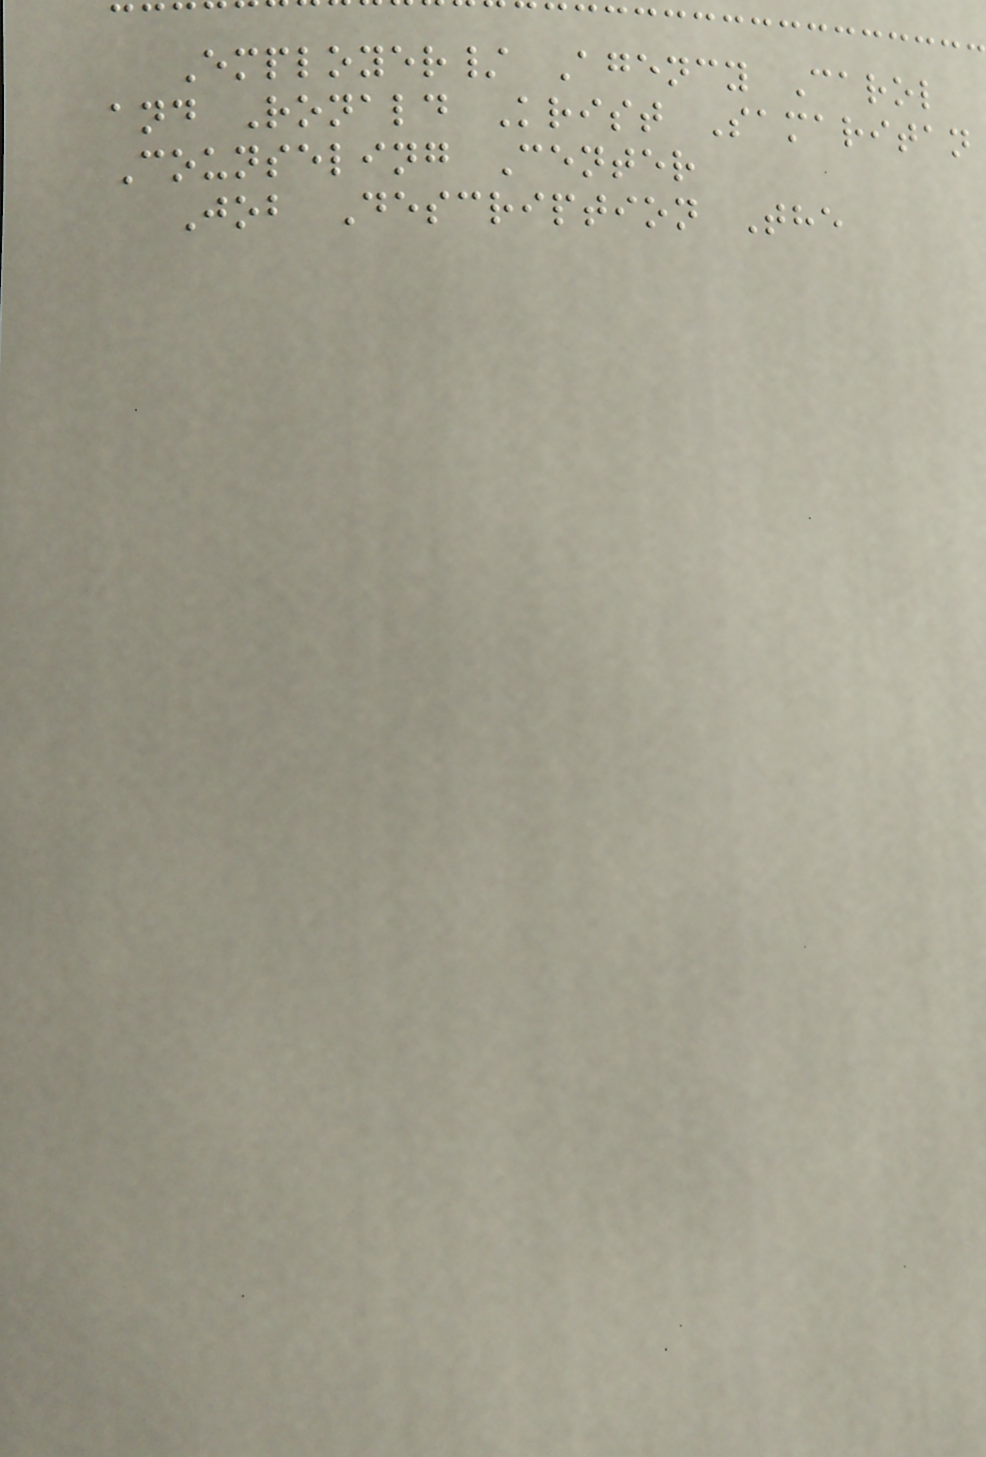Employer/ Agency Carol
and Ronald Krist Samaritan
Counseling Center
Job Description The
